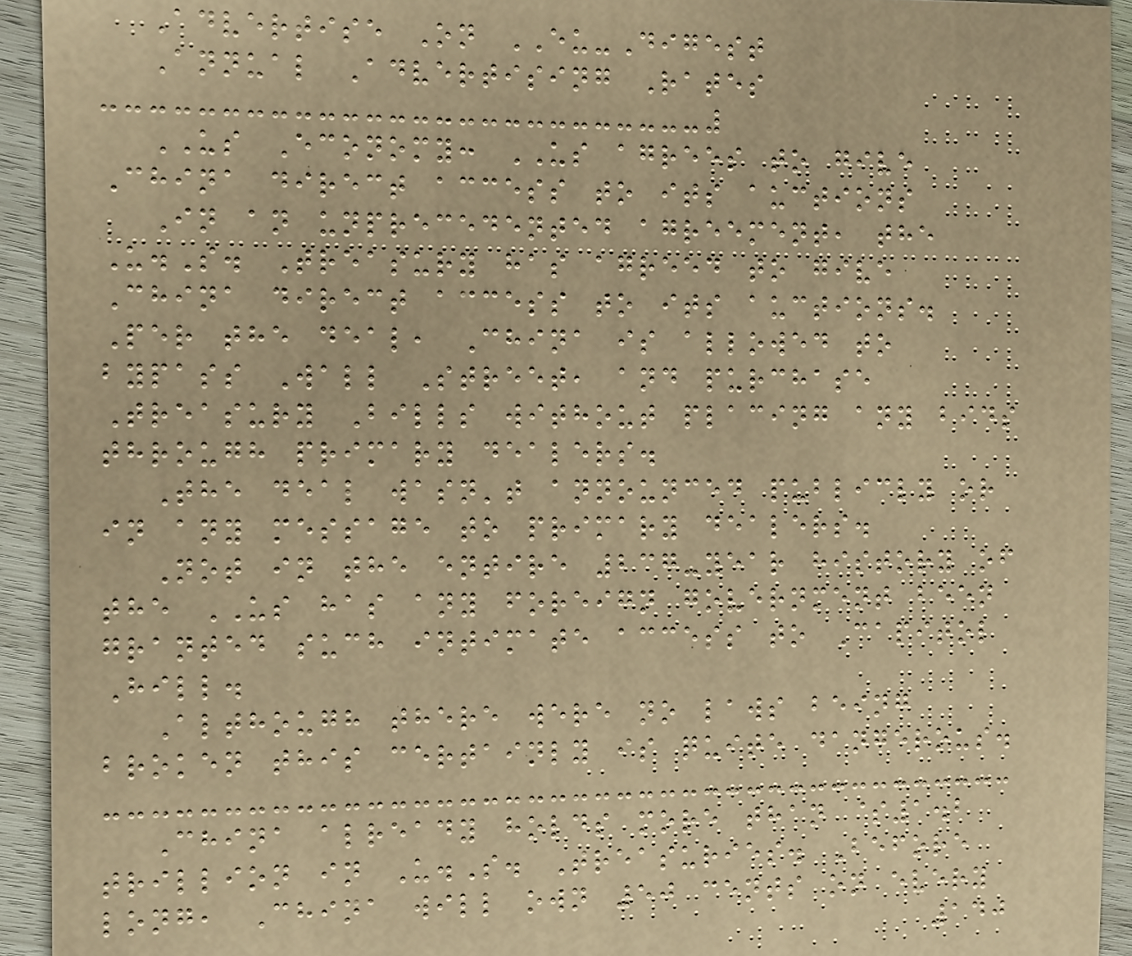Advertise On EU-Digest
Annual Advertising Rates
US Economy: US agrees to give
China direct access to its auctions
In an unprecedented agreement, the
U.S. Treasury has agreed to give
China direct access to its auctions.
Per the deal, China is allowed to
bypass Wall Street, and purchase
Treasury Bills without placing any bids
through primary dealers.
The deal wasn't announced publicly or
in any message to primary dealers.
Not in the entire 237-year history of
the US has any foreign government been
granted such intimate access to Capitol
Hill.
Although there were no laws being
broken this certainly is quite dangerous.
China already holds more than $1.2
trillion in U.S. Treasuries. Before
long, China will own 50 cents on every
140
